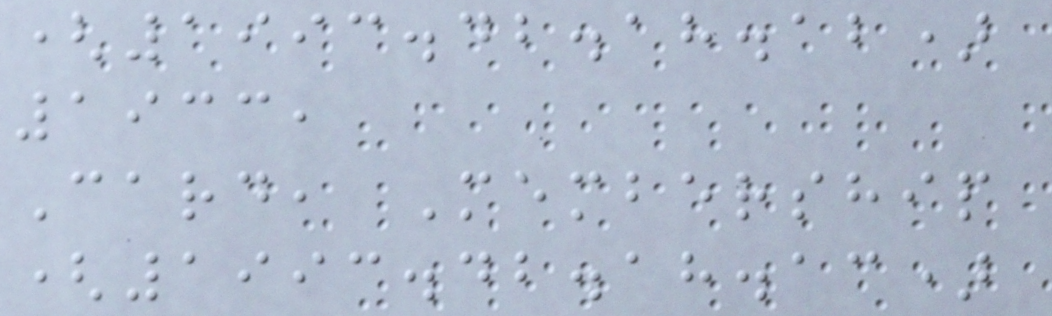(1993.42.18.12)
1933,
Card, Membership
(1993.42.18.13)
